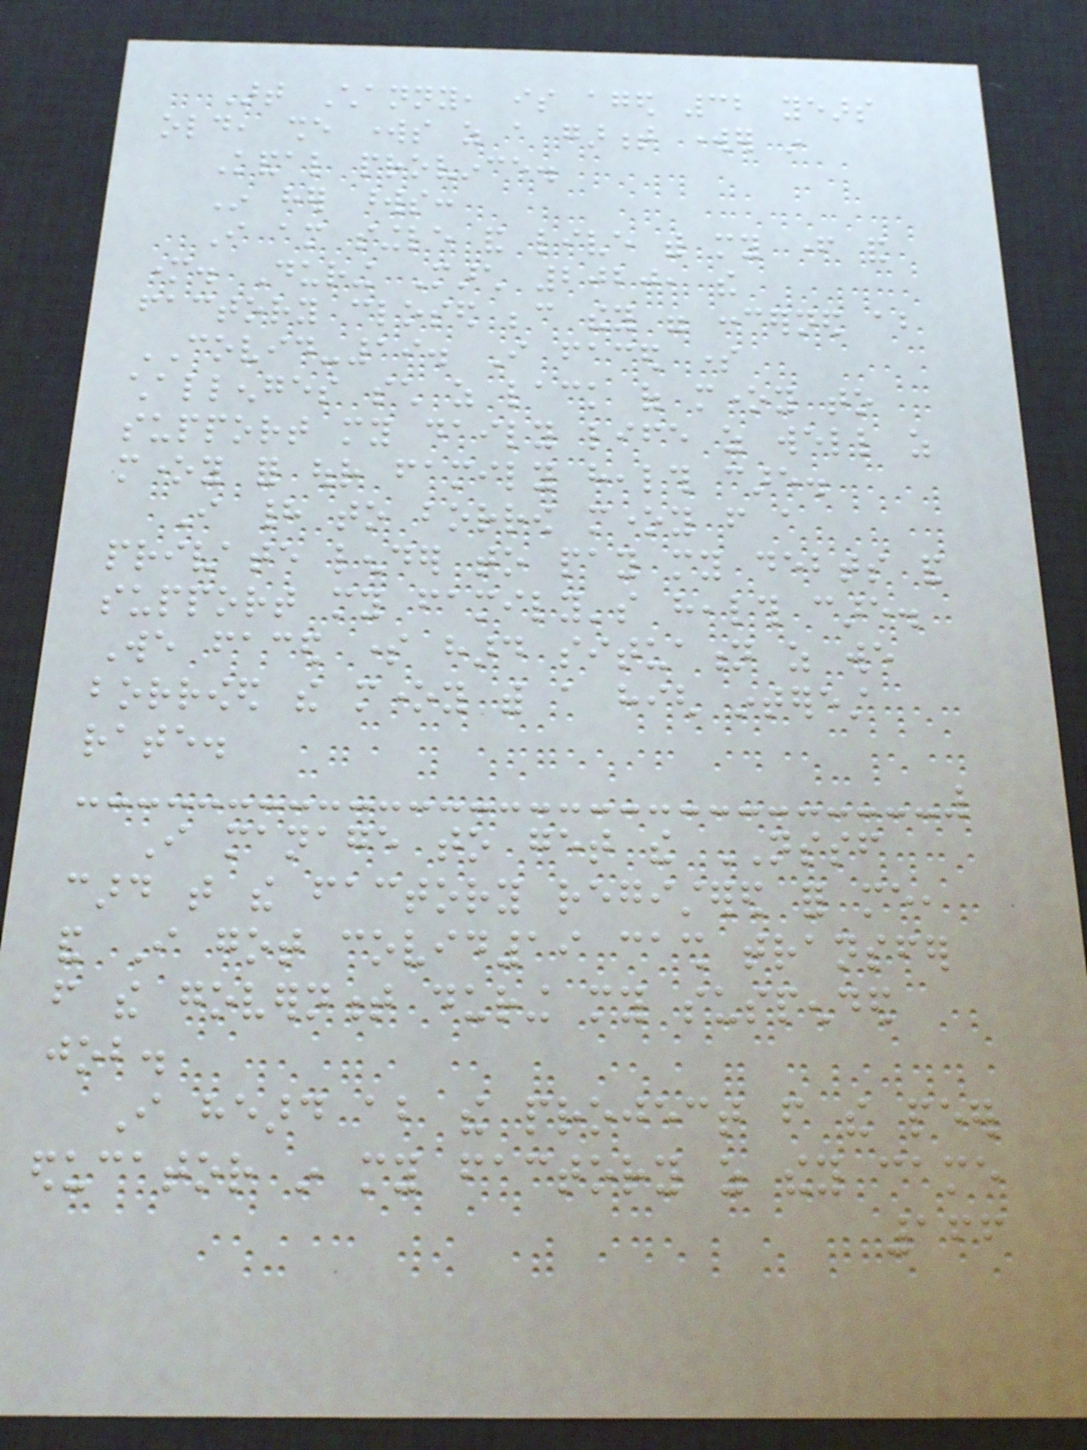Art Channy, is aged 32 years
old, she works as a garment worker in
Kandal province.
In her words:
I am single and live with my father and
mother. During March 2020, the
factory closed because they were concerned about
COVID-19. I faced some
challenges such as lack of money to
support my daily life as well as
money for our family health care.
I had to borrow money from a
private lender to pay my debts and
support my family's health care.
We faced some hard situation as we
borrowed the money with a high interest
rate.
I manage to get the NSSF
card that the factory registered for me,
and I got covid19 cash transfer
from the government during my suspended
job.
I heard about the project from the peer
educator in my factory as they came
166
